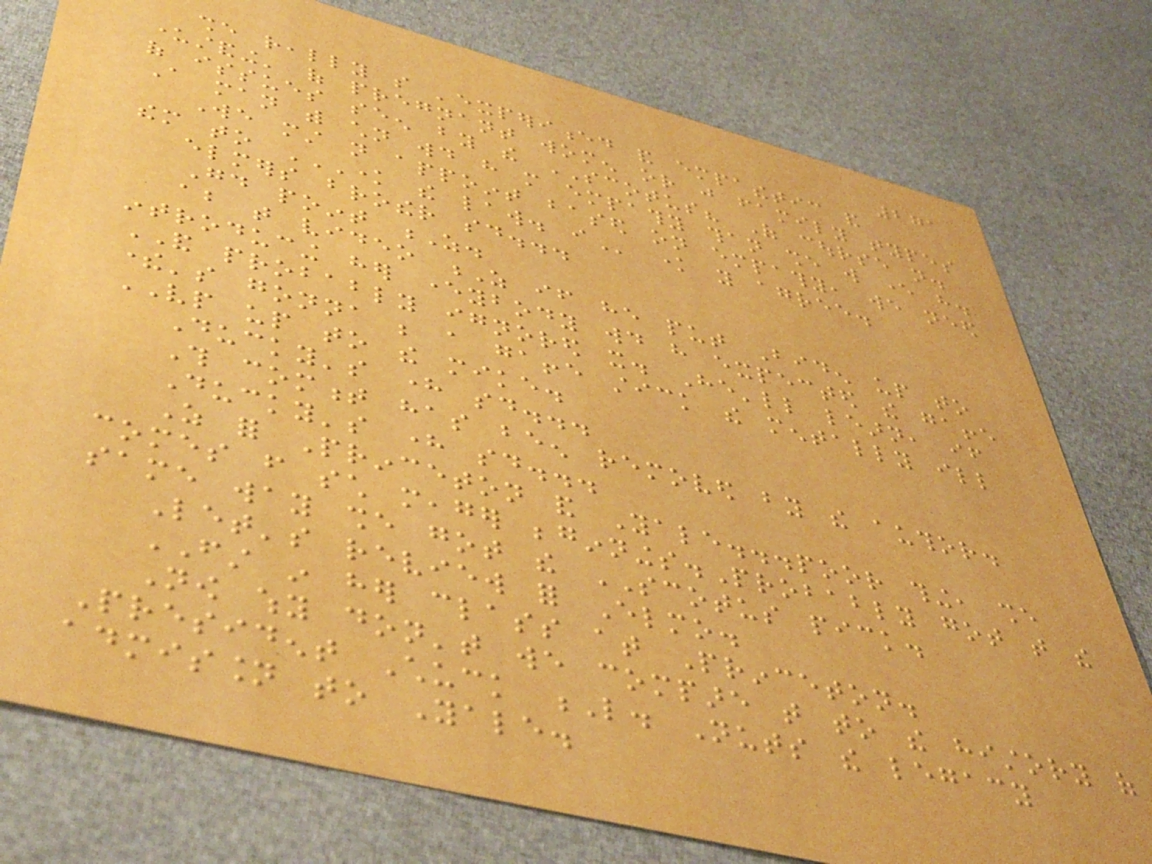271
she really so 'experienced and empathetic and
understanding' of pregnant women or just family types
of issues seen by the SCOTUS? Of course not.
A man with children would have more empathy than she will ever have.
We must not appoint based on empathy, we need
them to KNOW THE LAW. I know you agree.
elmers brother said...
Good point Z.
about that video Z if he put Biden up to
introducing her everybody would have expected the gaffe
AND probably ignored it. He'll learn, if
there's gonna be a gaffe stick the mentally ill
VP up to the mike.
Ducky's here said...
This comment has been removed by the author.
Ducky's here said...
As for Princeton and Yale...poor thing, she
comes from such meager beginnings.Probably got that the
same way she got the SCOTUS pick.
Let's review for Elmo.
FIRST in her class at Princeton.
Now why don't we compare that to the history of
President Chuck L. Nuts the legacy
admission to Yale.
